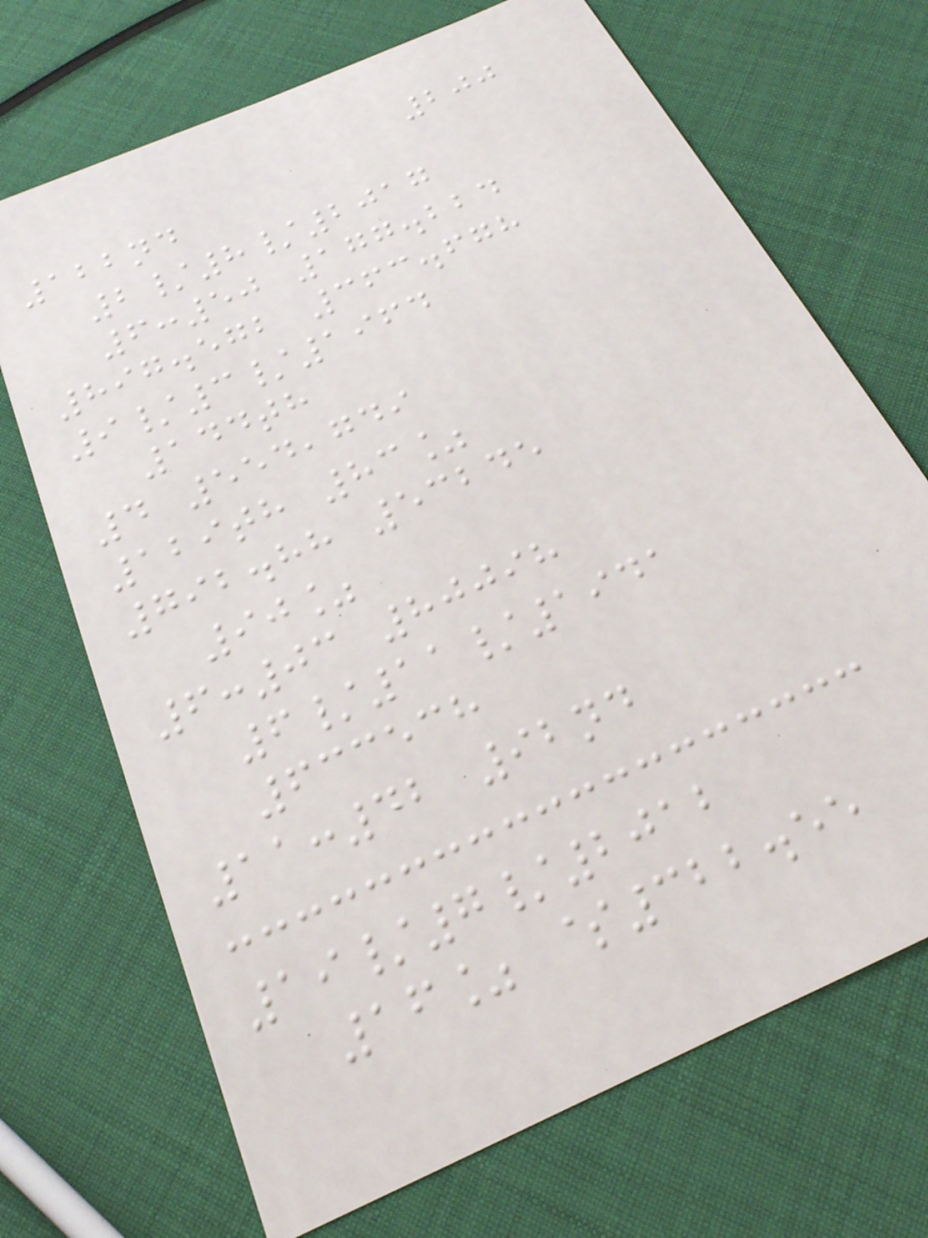200
122nd
2/8/2017
6:50 177.224
897.572 363.678
9/3/1964
144th
4 554,749
129th 83%
792.88 53245
90%
6:03 80098
6/11/1941
633538
11:42 92nd
19/7/2012
16% $322.55
